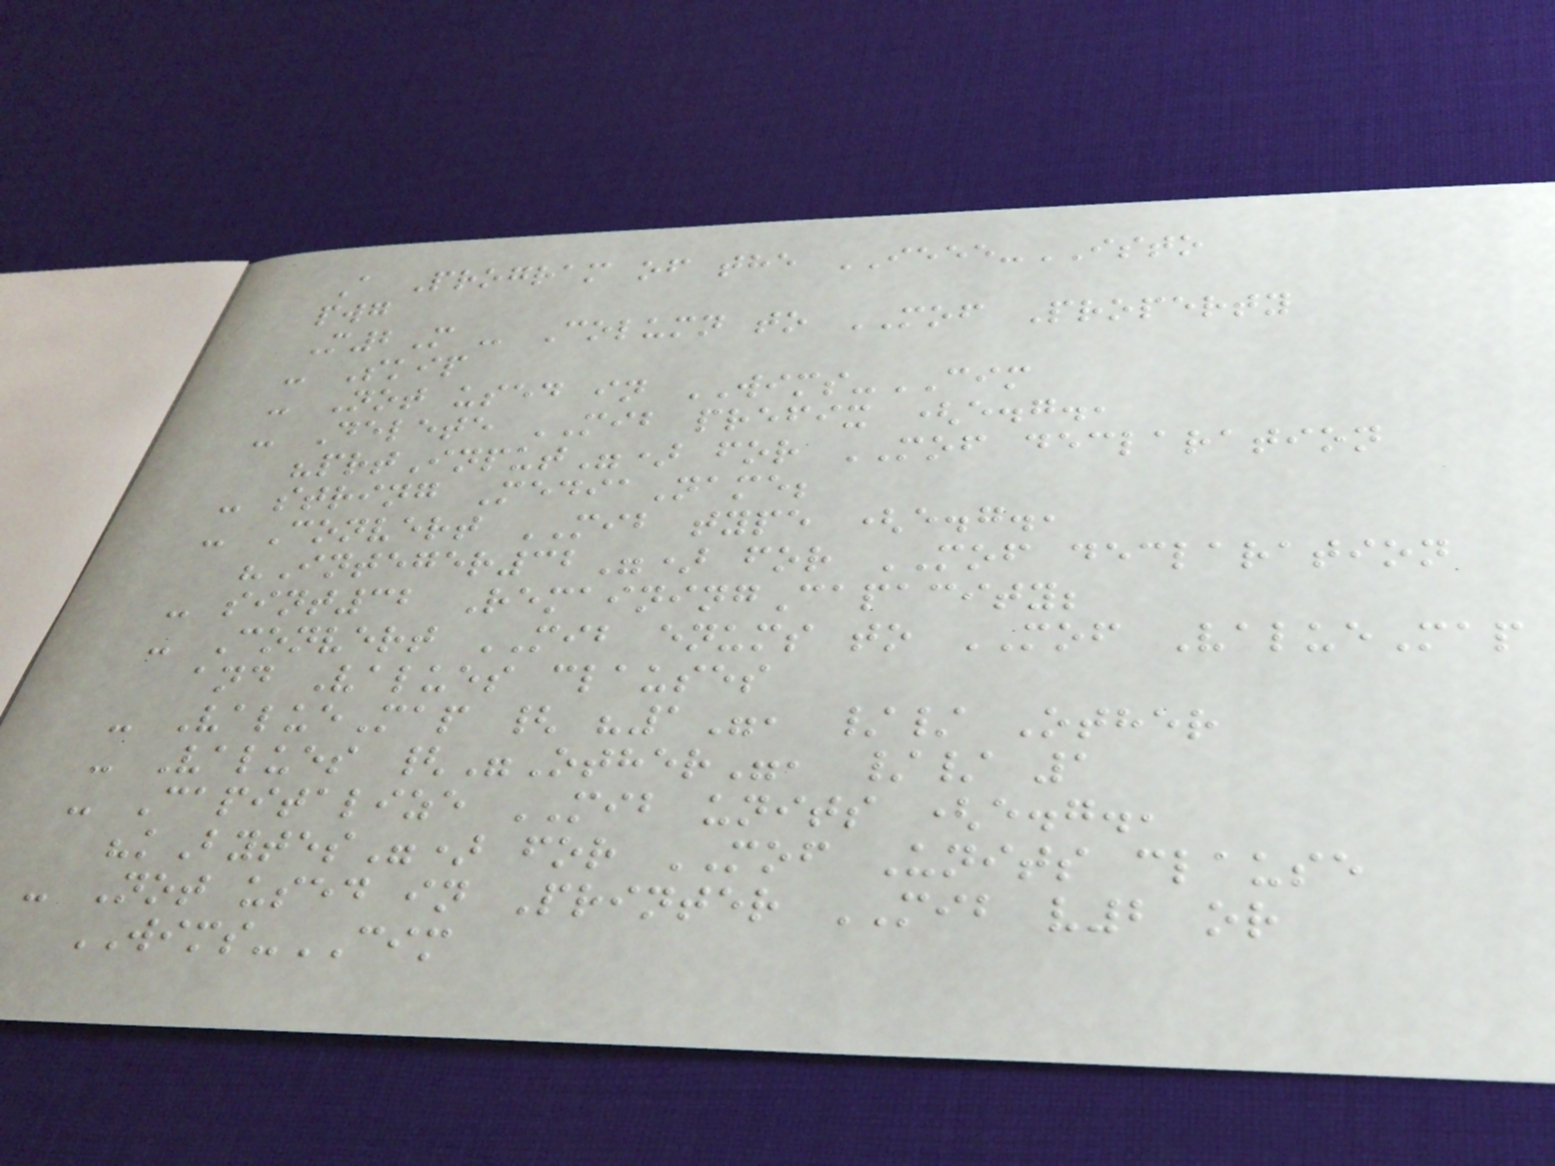A Program of the IEEE-ISTO
pwg
M2M - Column to MOF Property
- Skip
- Not used in WIMS-CIM
- Delete MIB prefix (e.g.,
"prtInput") for MOF declaration
- string MediaName;
- Convert MIB type (e.g.,
"Integer32") for MOF declaration
- sint32 RemainingCapacity;
- Convert MIB enums to MOF ValueMap
and Values clauses
- ValueMap { "1", // Other
- Values {"Other", // 1
- Capitalize MIB units (e.g.,
"kBytes") for MOF Units clause
- Not used in Printer MIB v2 or
WIMS-CIM
